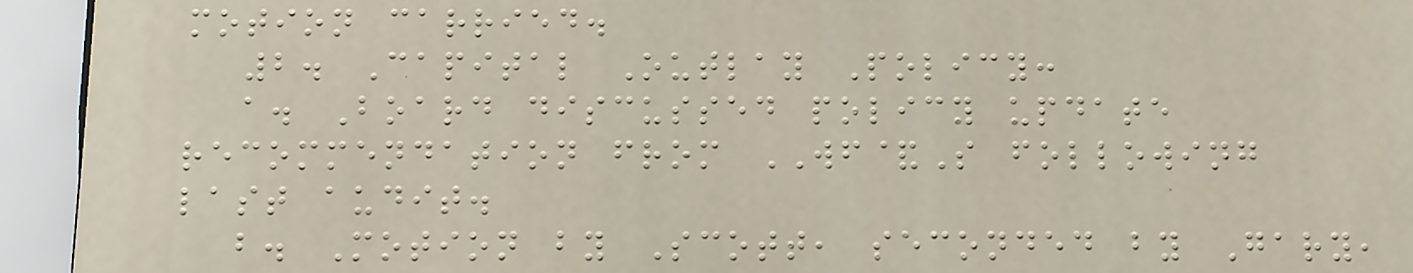motion carried.
2. Capital Outlay Policy:
a. Board discussed policy update
recommendation from WF&S following
last audit.
b. Motion by Scott, seconded by Gary,
